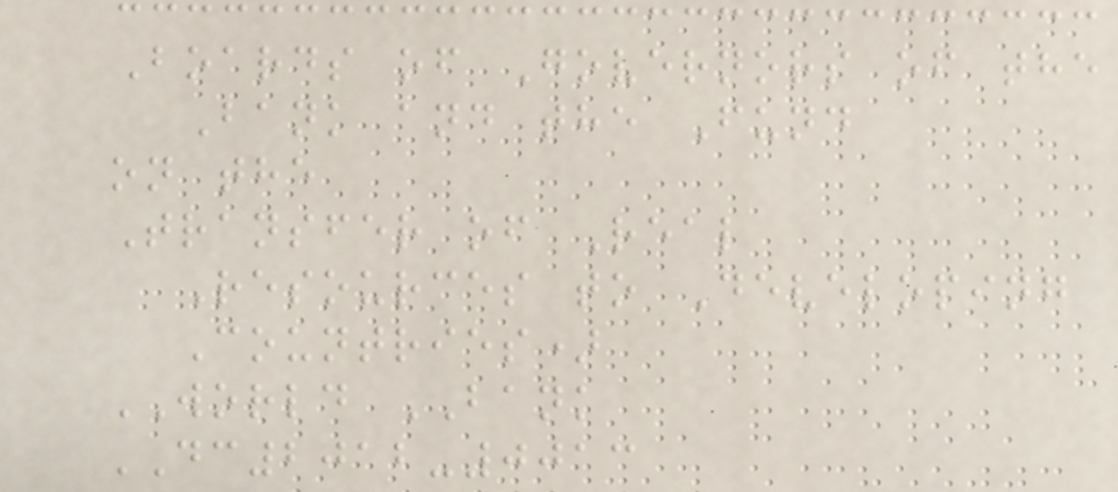Boards of Governors of the
Bank and the Fund
on the
Transfer of Real
Resources to Developing
Countries)
WORLD BANK
DC2012-0013
